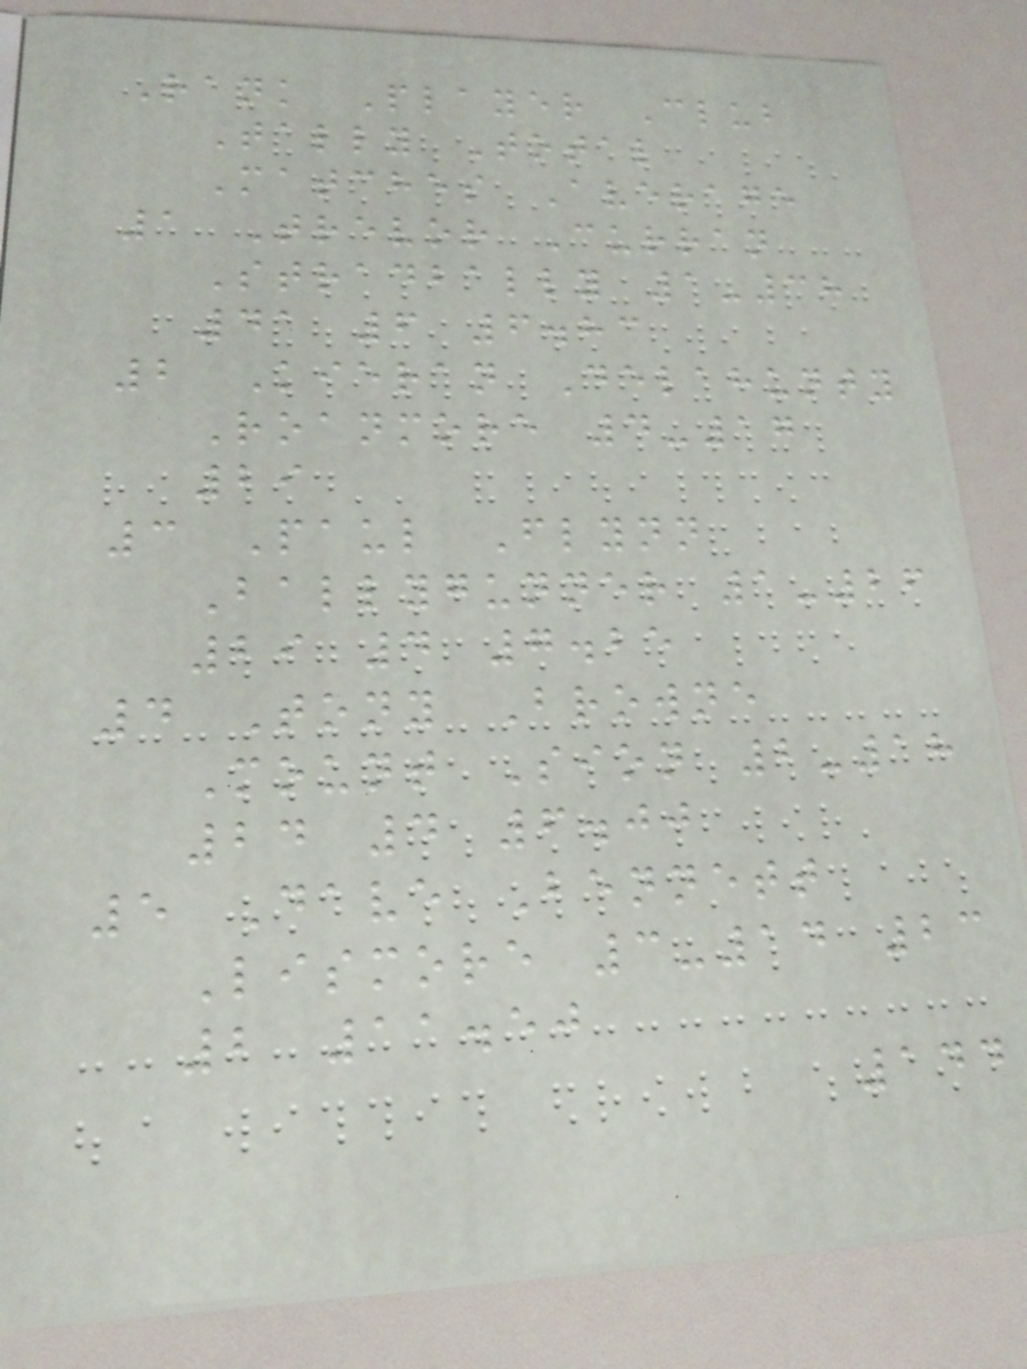Rank Player Club
Tally Total
Matches Average
1 Trevor Curran
Stradbally 1-38
41 6 6.83
2 Kieran Delahunty
Roanmore 4-17
29
3 Paul Flynn
Ballygunner 1-26
29 4 7.25
4 Tony Browne
Mount Sion 2-18
24 4 6.00
5 Dave Bennett
Lismore 3-14 23
2 11.50
144
